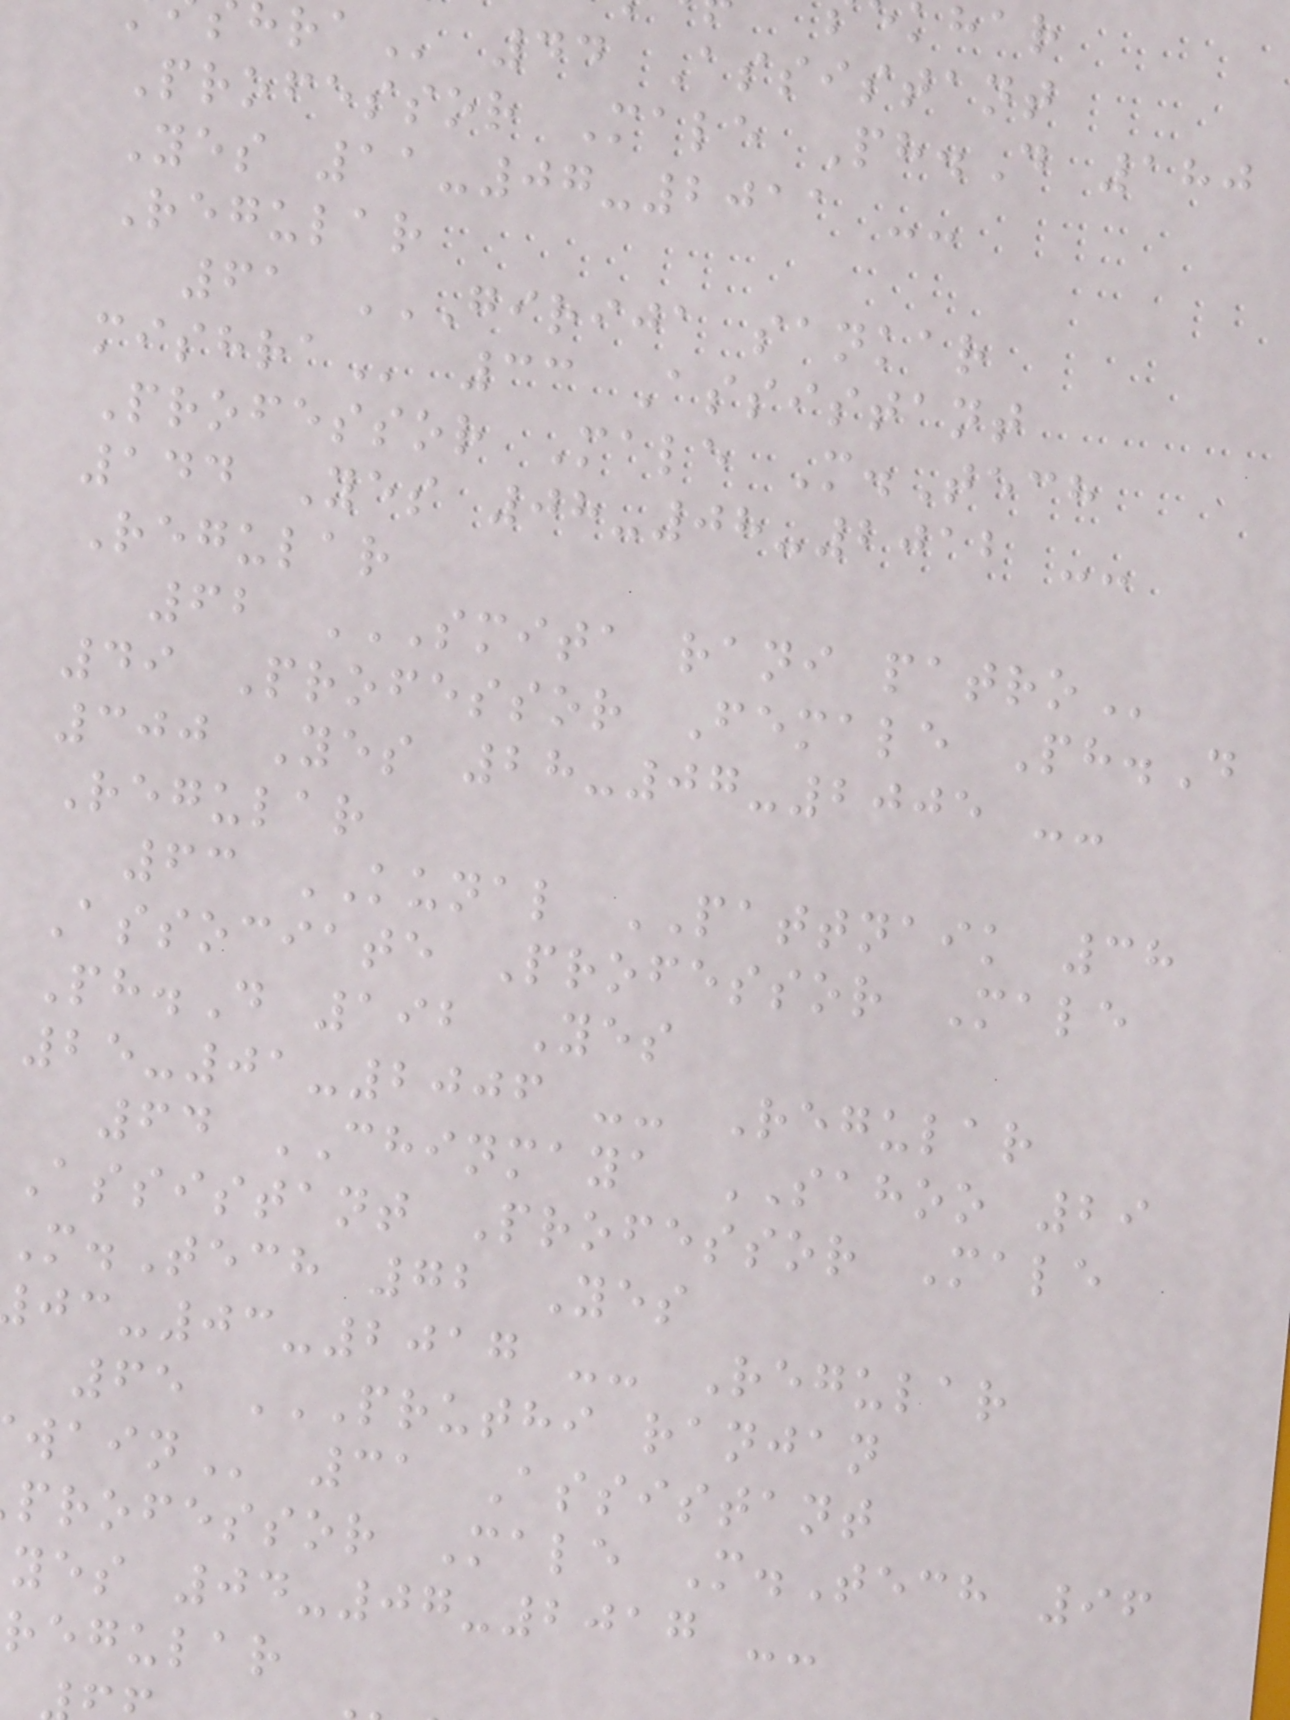44 Assistant
Professor Male Ph.D 180
Yes 11-07-2011 --
Regular
61 GIRIJA SANKAR
33 Assistant
Professor Male M.Tech
144 Yes 08-08-2012 --
Regular
62 SMITA RANI PATRO
49 Professor Female Ph.D
300 Yes 28-07-2005 --
Regular
63 KUNAL PATTNAIK 38
Associate Professor Male
Ph.D 192 Yes
25-01-2006 -- Regular
64 CHINMAYA SAHOO 29
Assistant Professor Male
M.Tech 72 Yes
-03-2017 -- Regular
65 PRUTHI RANJAN
31 Assistant
professor Male M.Tech 96
yes 04-07-2017 --
regular
